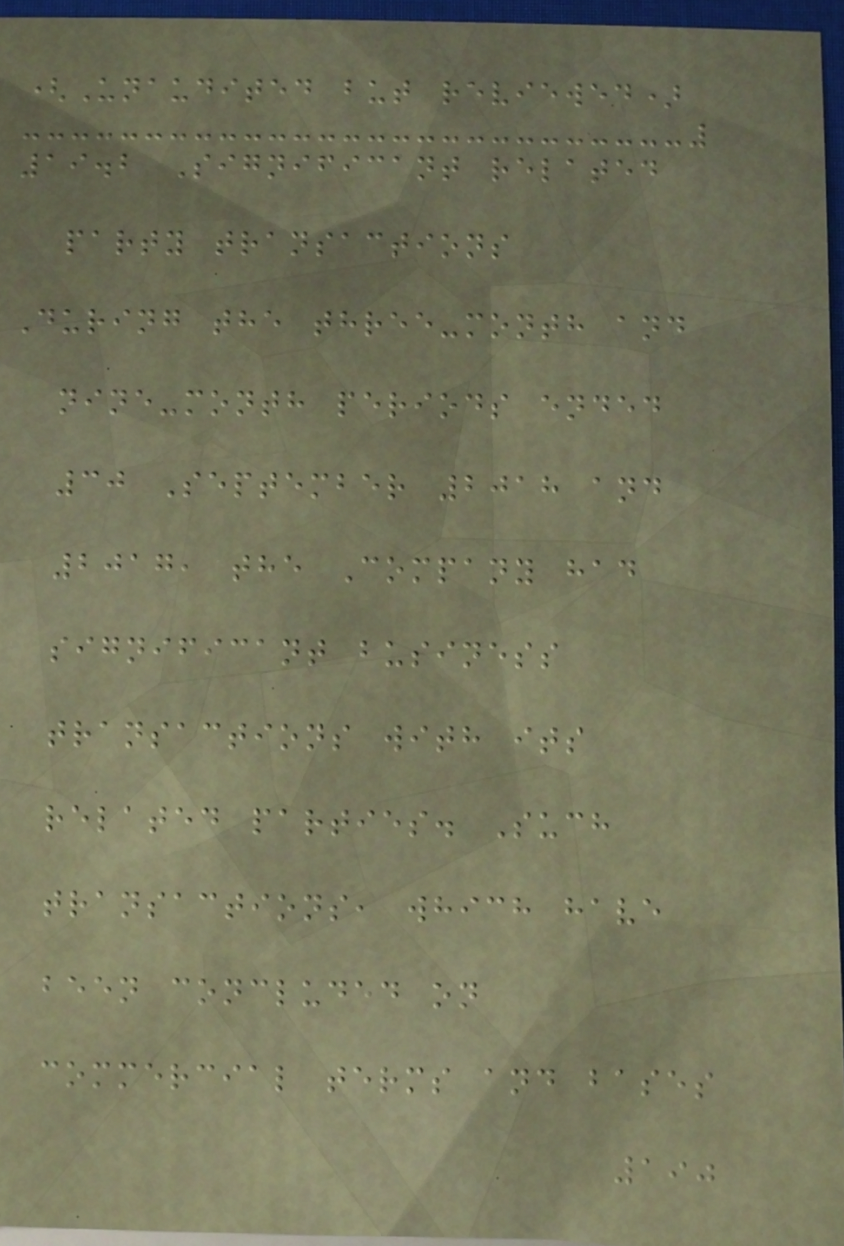(Unaudited but reviewed)
19.2 Significant related
party transactions
During the three-month and
nine-month periods ended
30 September 2018 and
2017, the Company had
significant business
transactions with its
related parties. Such
transactions, which have
been concluded on
commercial terms and bases
190
